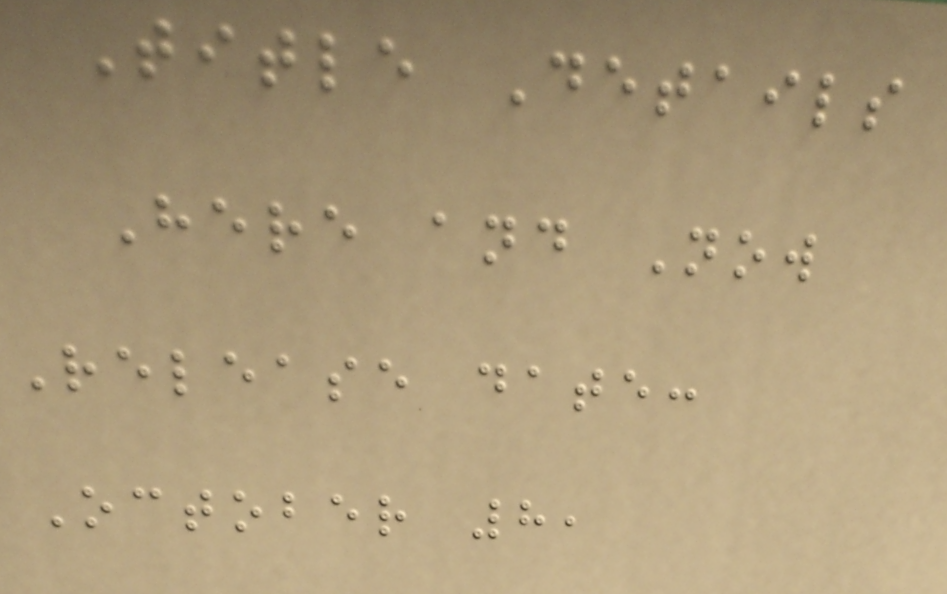Title Details
Here and Now
Release date:
October 8,
